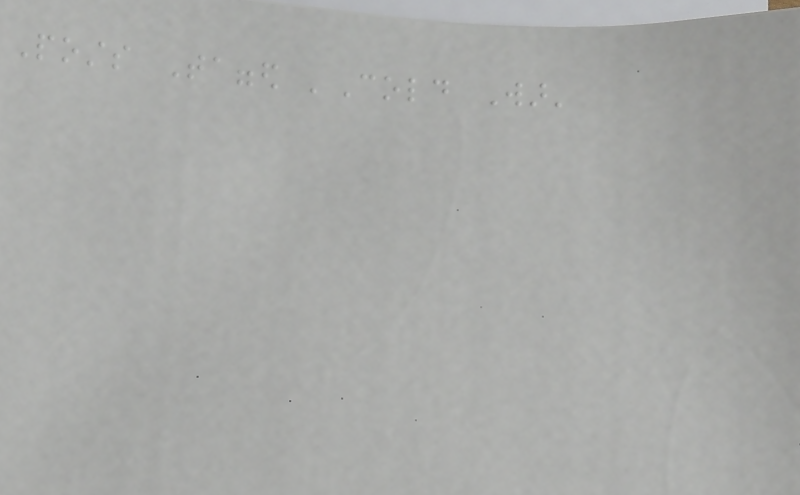Posts Tagged 'Cold War'
